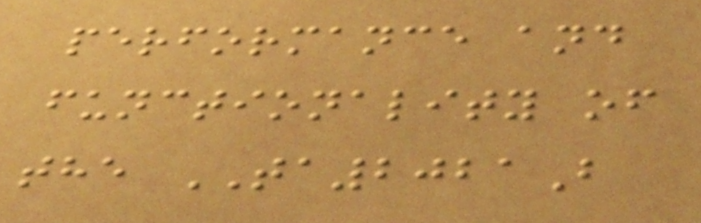performance and
functionality of
the TA2021B
